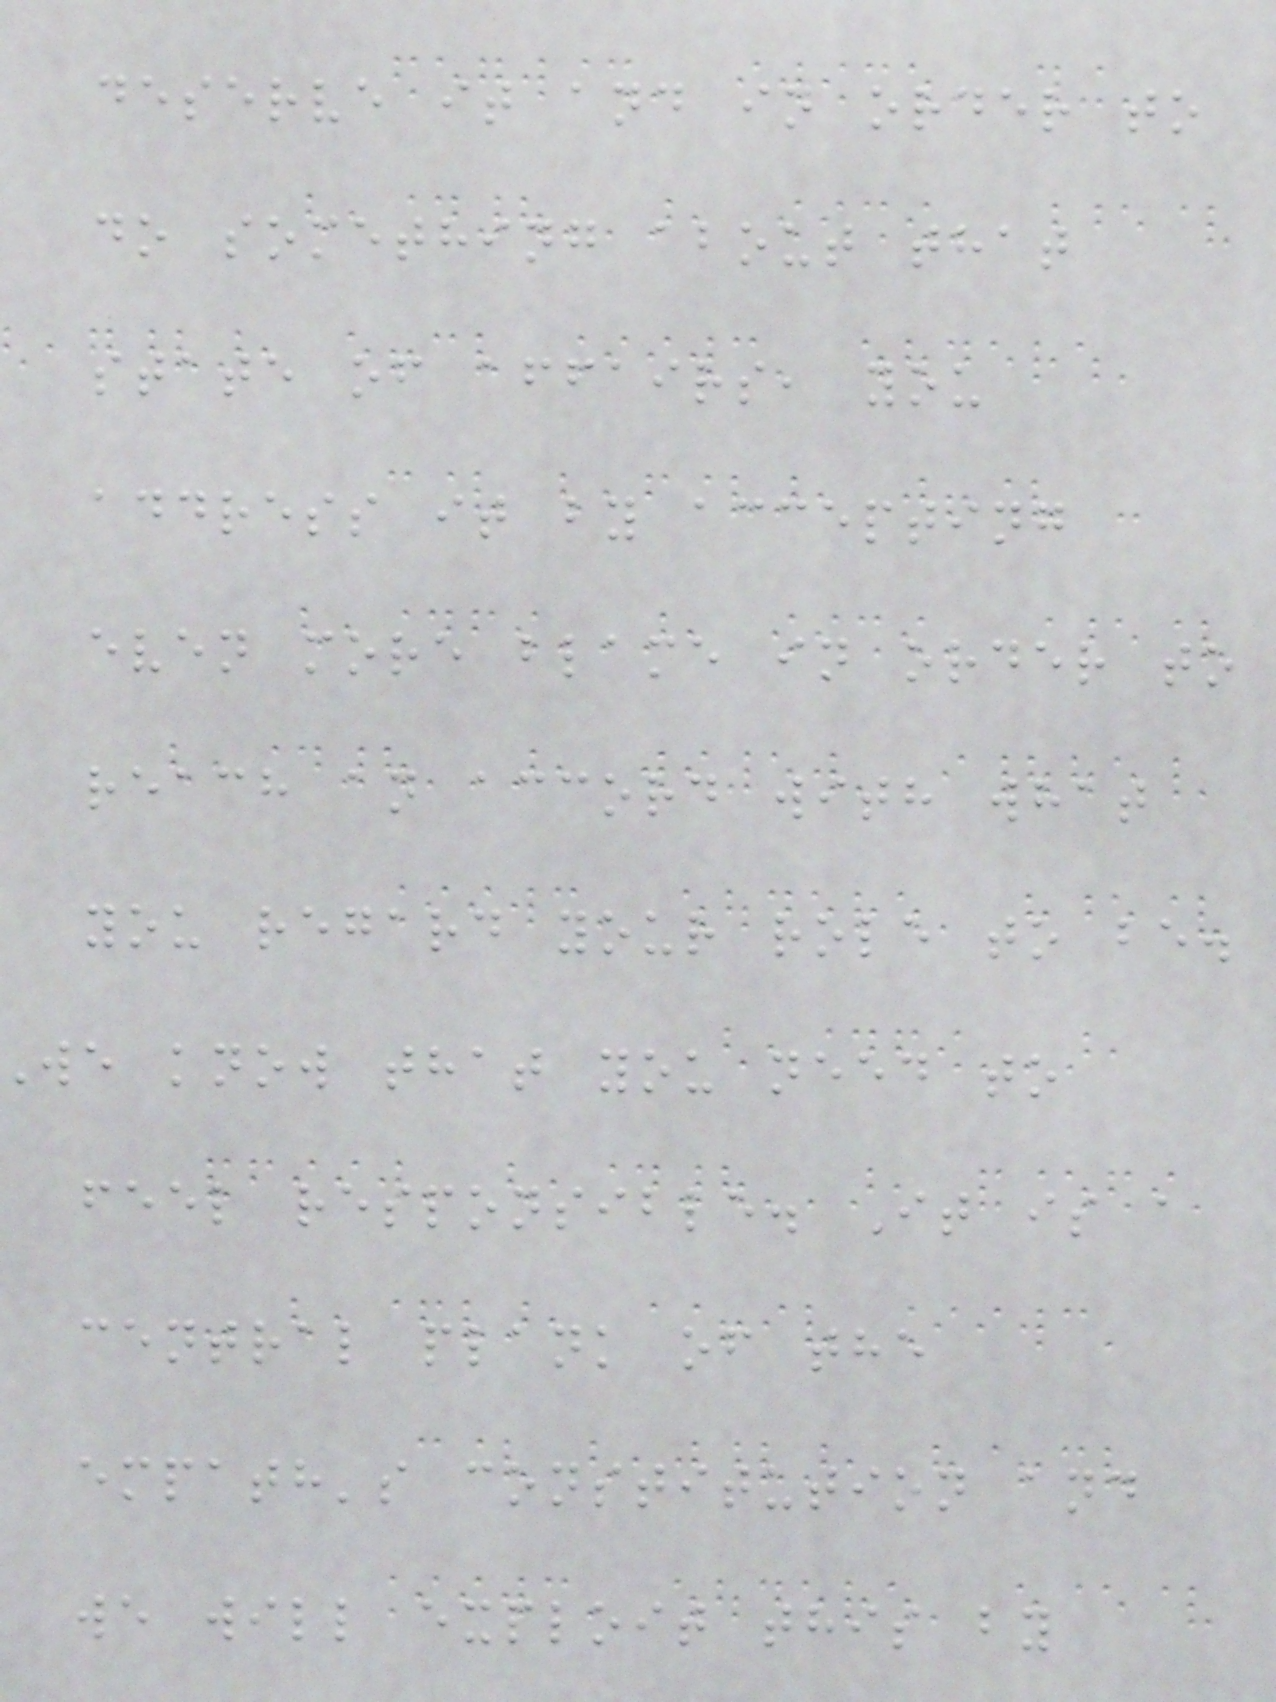deserve it and in order to
do something about that
state of affairs, you
address it by accepting
even more blame in order to
reach an accord with what
you regard your role to be.
we know that you need to
feel responsible. It is a
central plank of the
empath's constitution and
we will exploit this by
